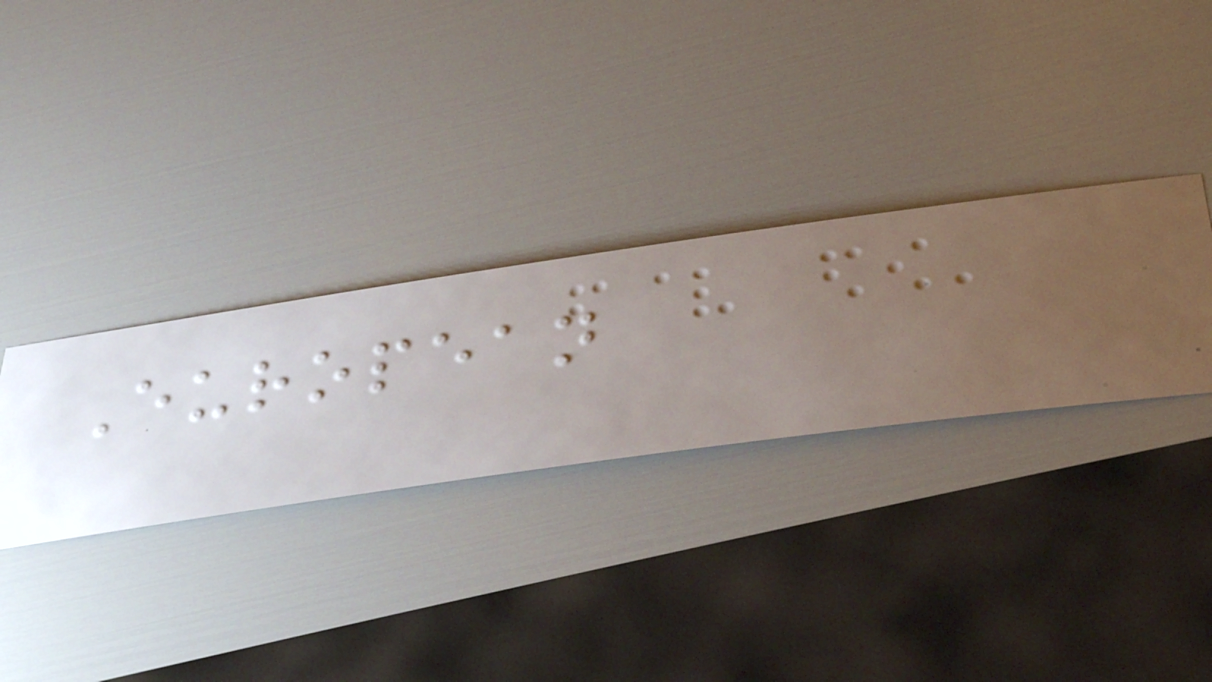European
